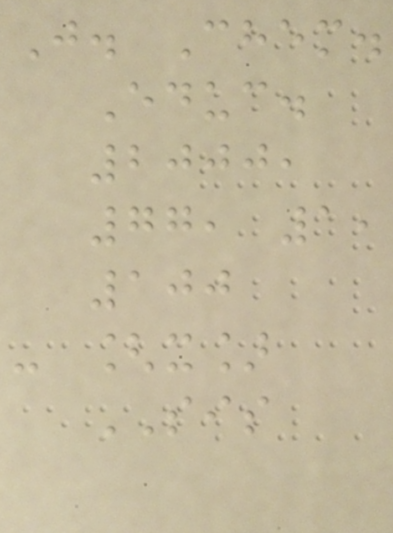J. Chem.
Educ.
2000,
77, 1,
100
- [x]
SIS
